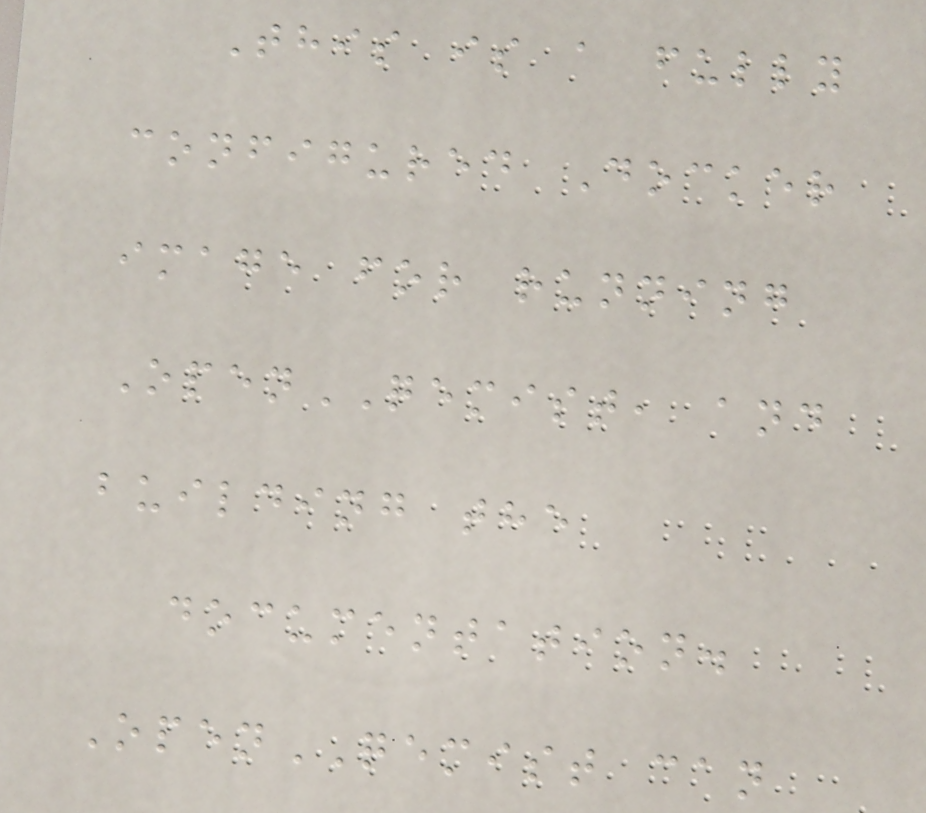This is a fully
configured Docker
image for running
OpenQEMIST, and
building the
documentation.
OpenQEMIST can
